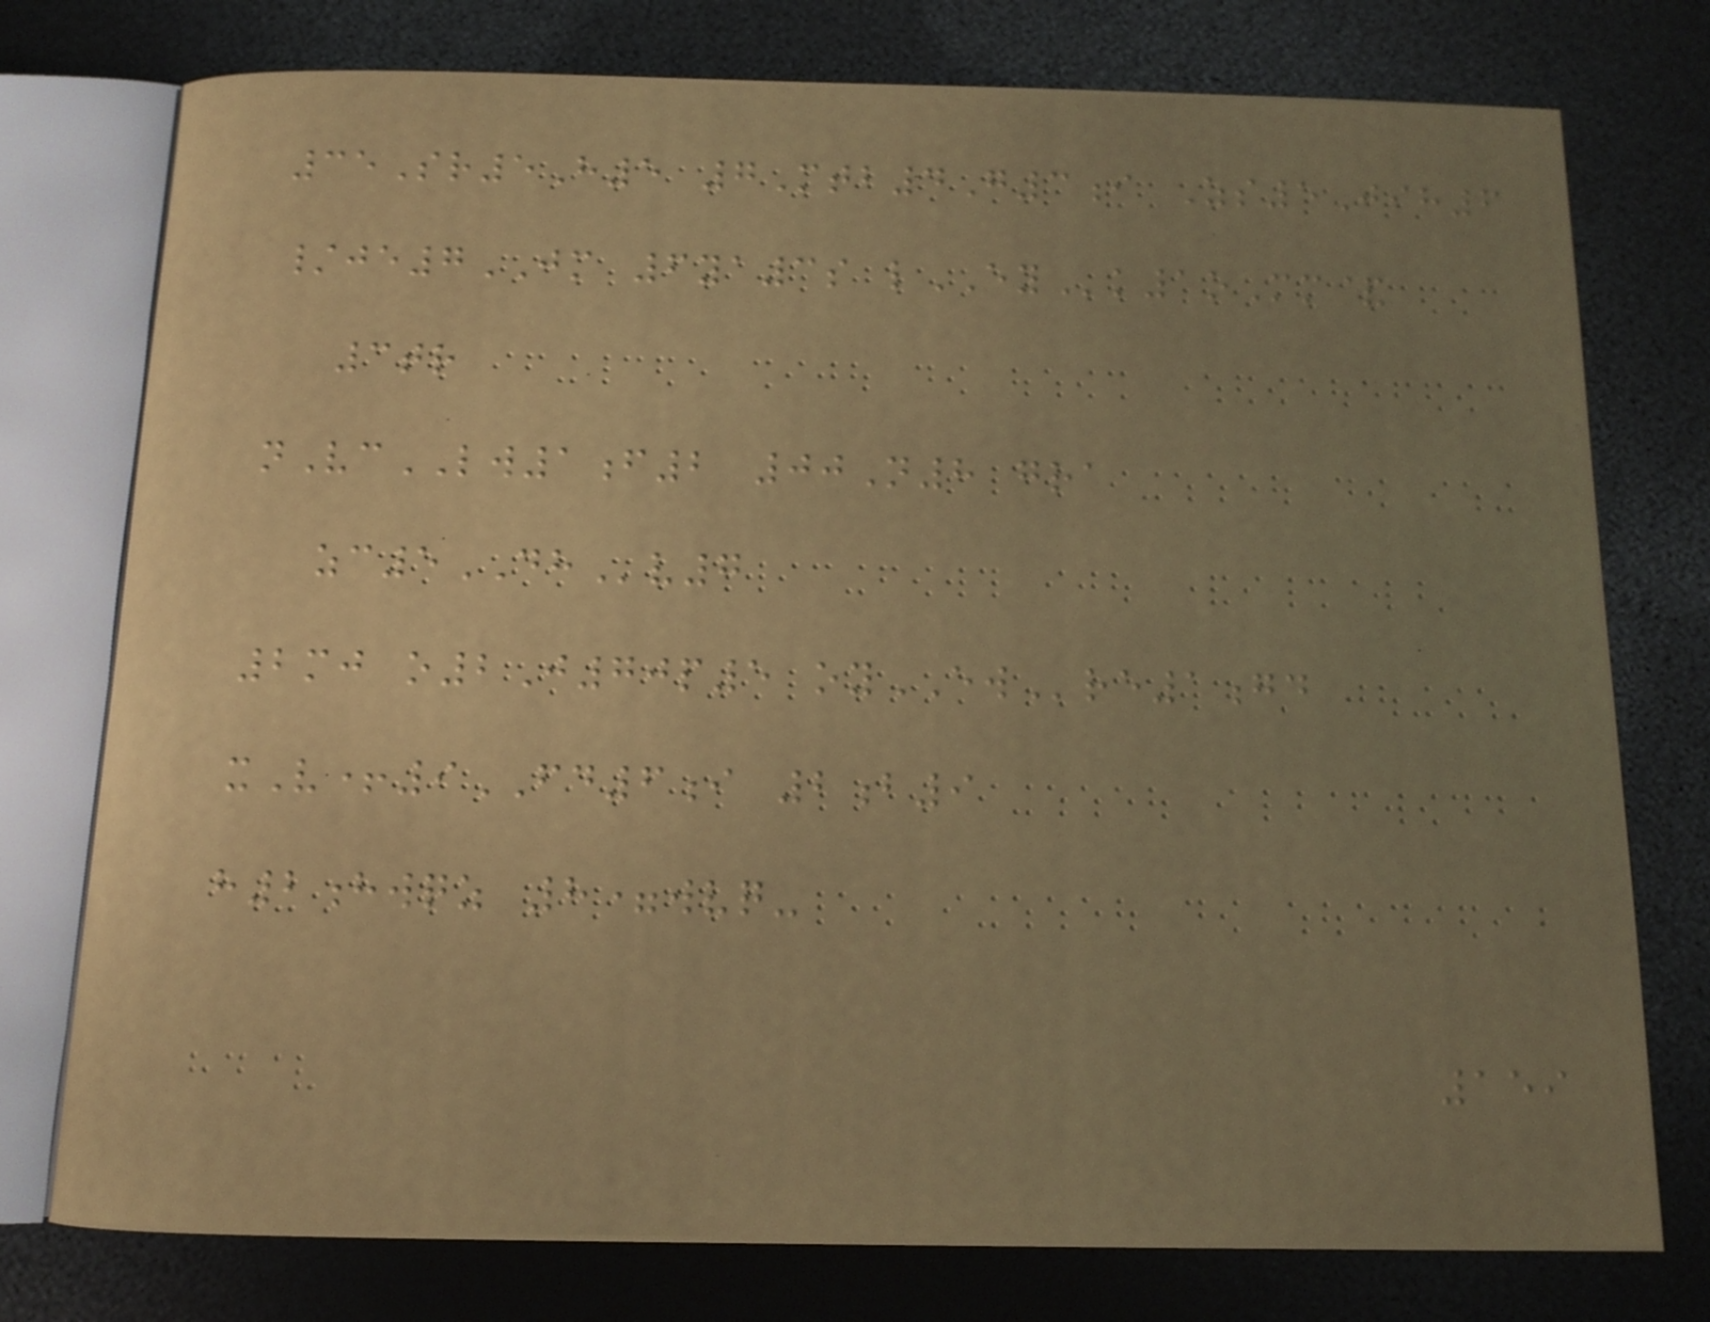35Sr5H5 7Mtb4G3i Zs5Jih6
/je7JM 6ya3s lEYk1oMm&
3tr
nVcLW1f2 00N8 gra
zc5DHv7
2mj o2J70p5 oyEWre1gd
xV+9FD6i 2b9
h2hwqz 8=wvq-
159
